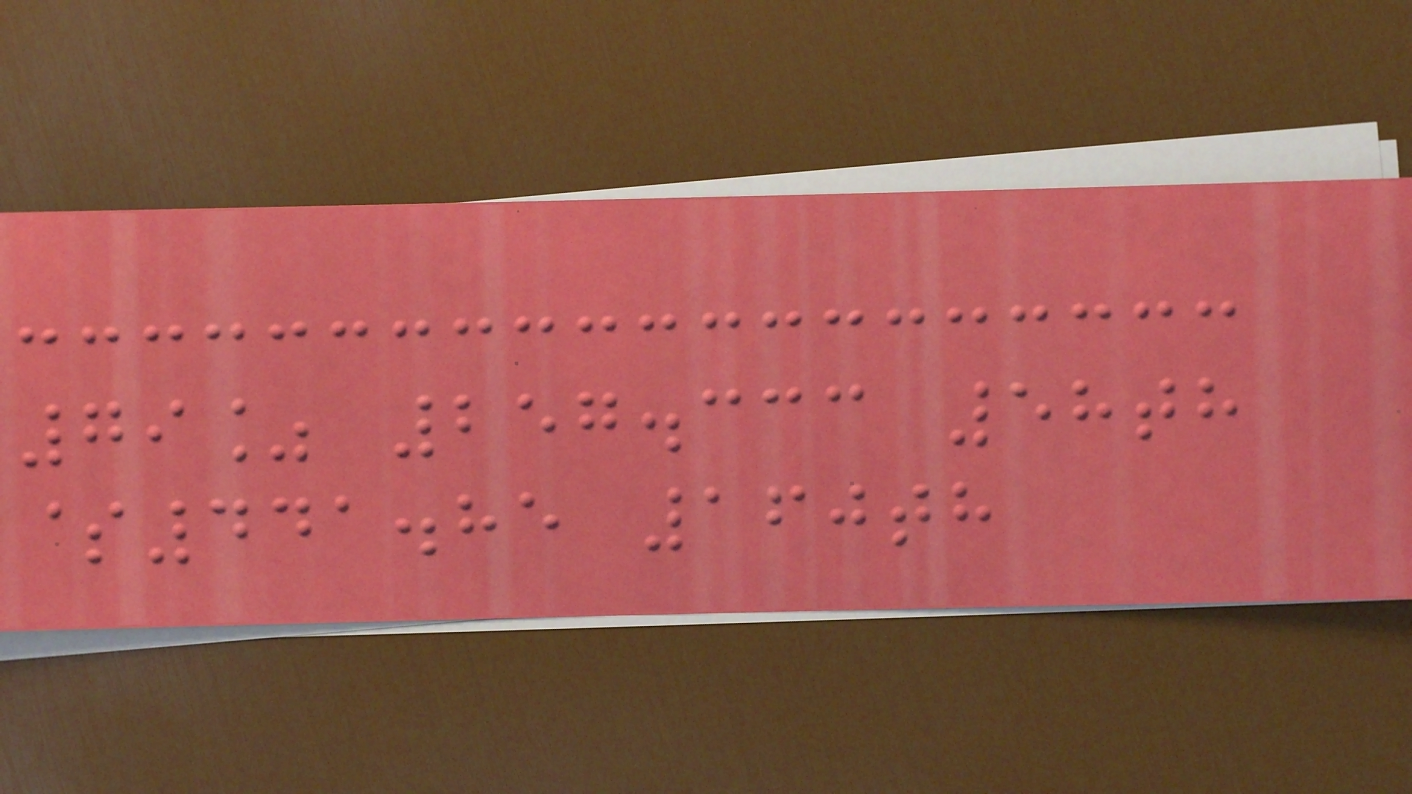79% 257.333 58th
$441.85 160th
